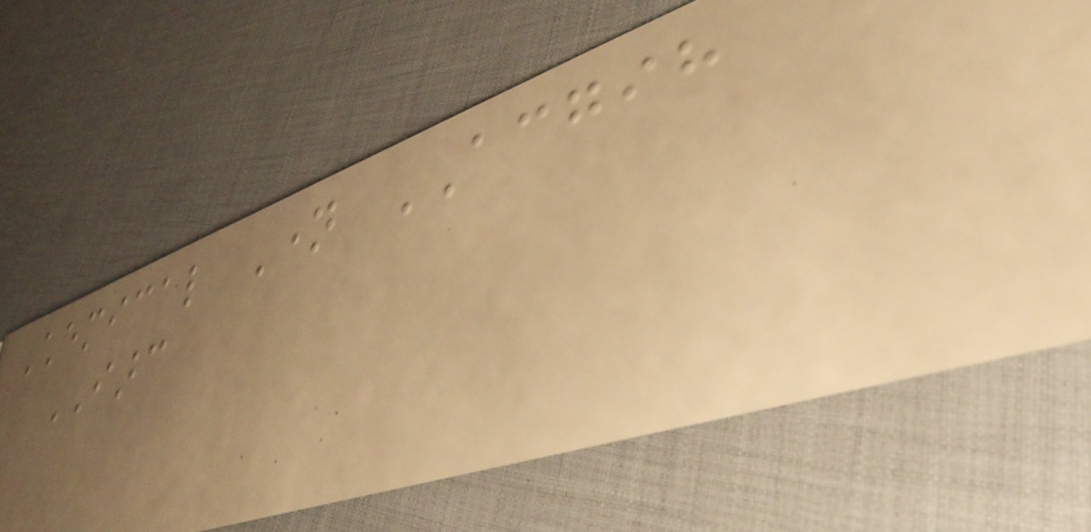Chemical Name ACGIH
IARC
